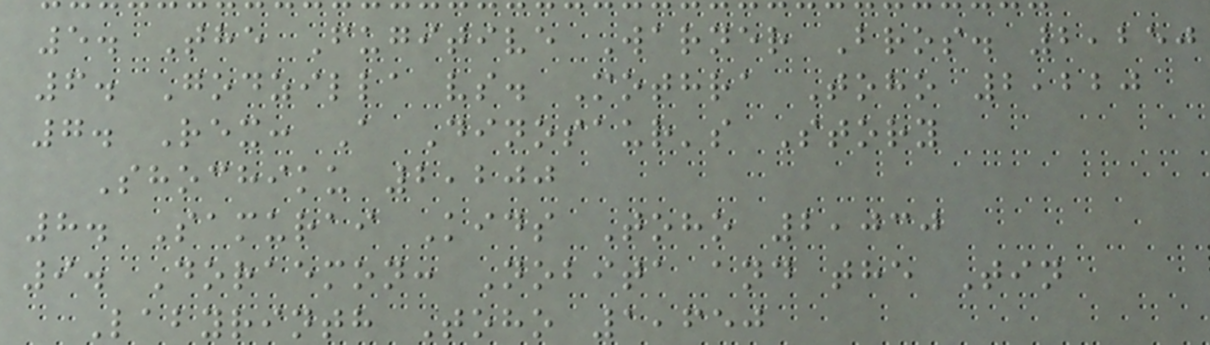5. The Fugitive Warner Bros. 2,250
6. Godzilla vs. Mothra Toho 2,220
7. Rex: A Dinosaur's Story
Shochiku 2,200
8. Samurai Kids Toho 2,030
9. Doraemon: Nobita and the Tin
Labyrinth Toho 1,650
